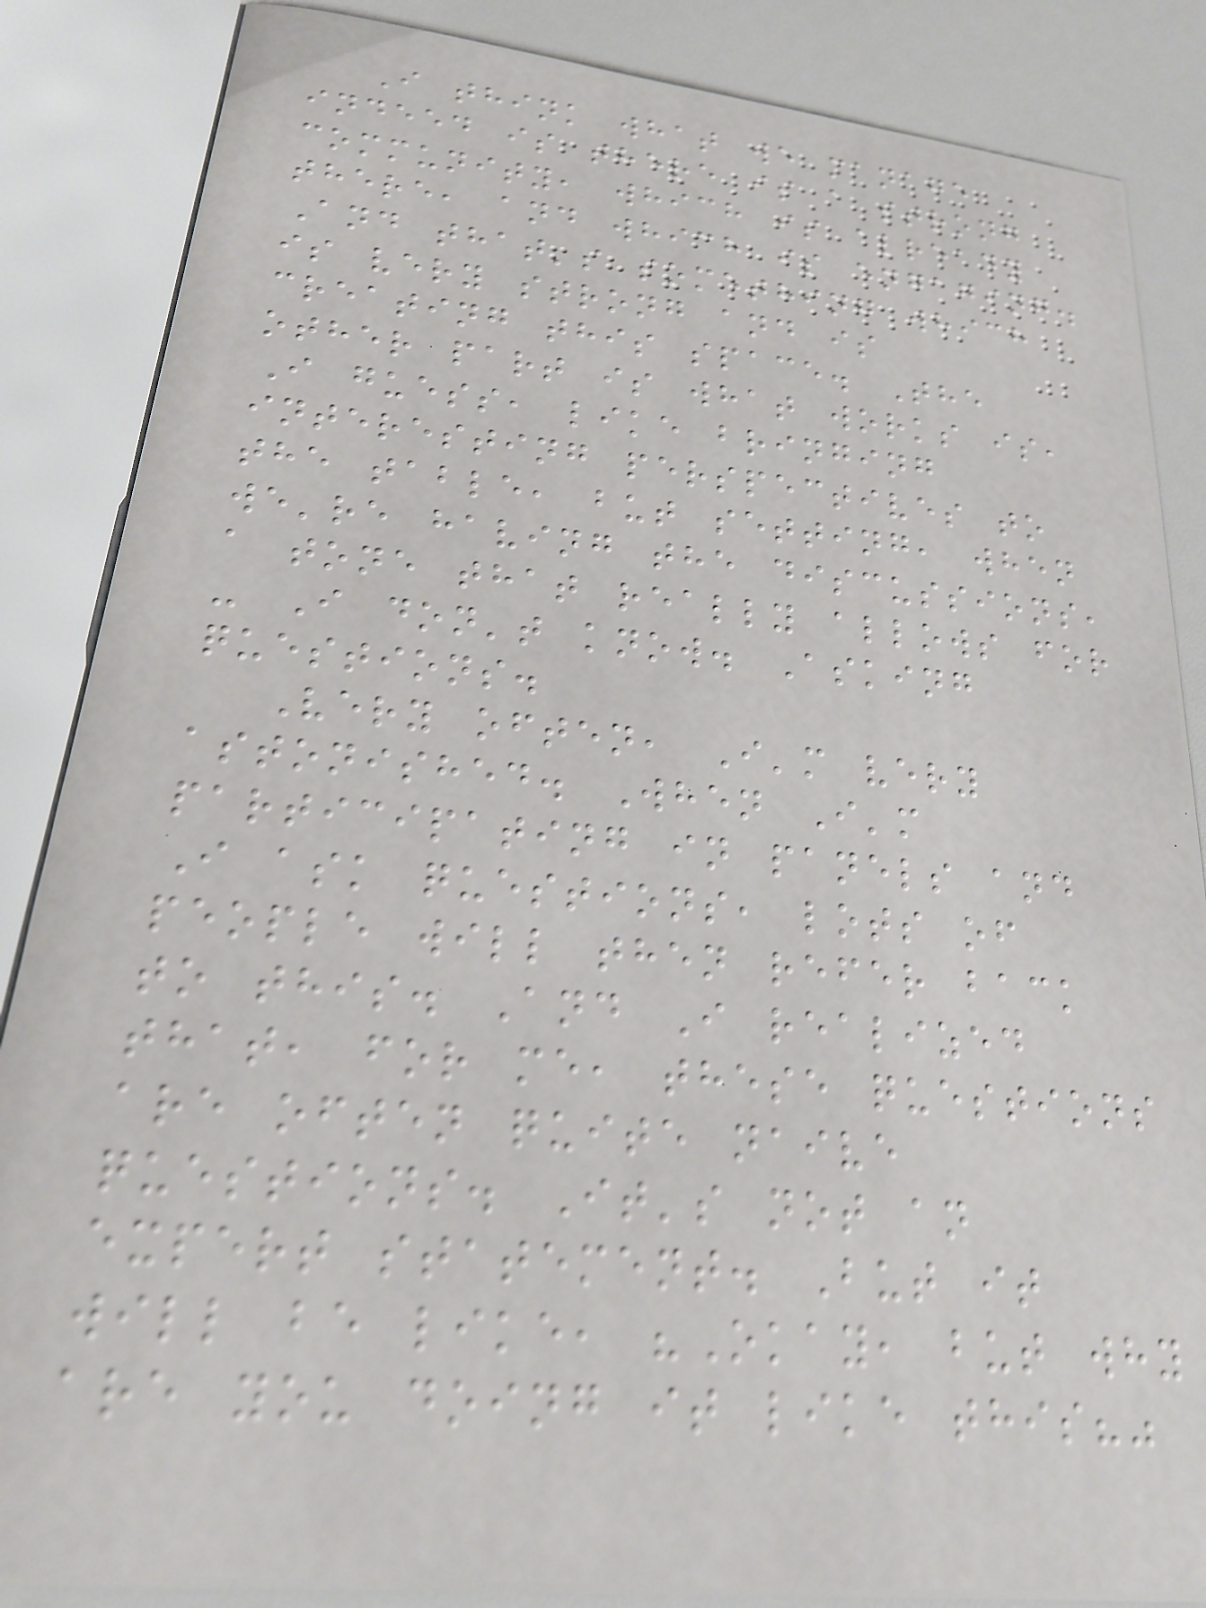I think what we manage
indeed is there is a strong
community, which is already
there, and which is engaging.
And that's something which
is very strong and is
creating this space. The
other part is what works is,
I guess, like bringing
interesting perspectives to
the table, but setting, when
we're having the discussions,
a tone that really allows for
- I don't know. Asking
questions.
Very often, I'm very
astonished. When I'm
participating in panels and
I ask questions, lots of
people will then refer back
to this. And I realized
that, for me, these questions
are often quite naive
questions. It's not an
expert statement. But it
will be like, "Okay, but why
are you doing it like this?"
